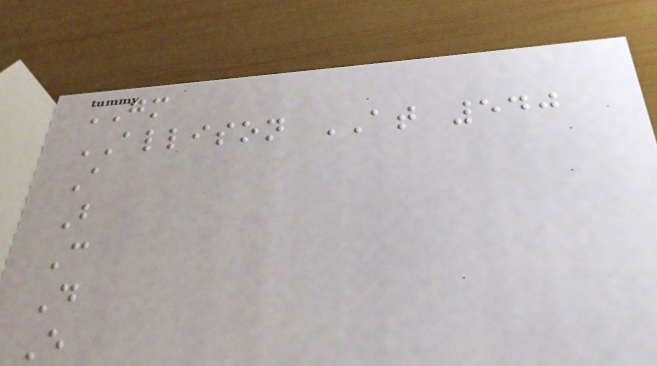GM
ALLISON AT 540
A
B
C
D
E
